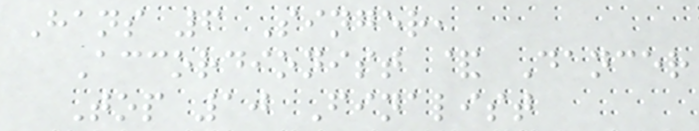Hans 6 Singer,
Accordionist & Dancer
Top 10 Finalist
